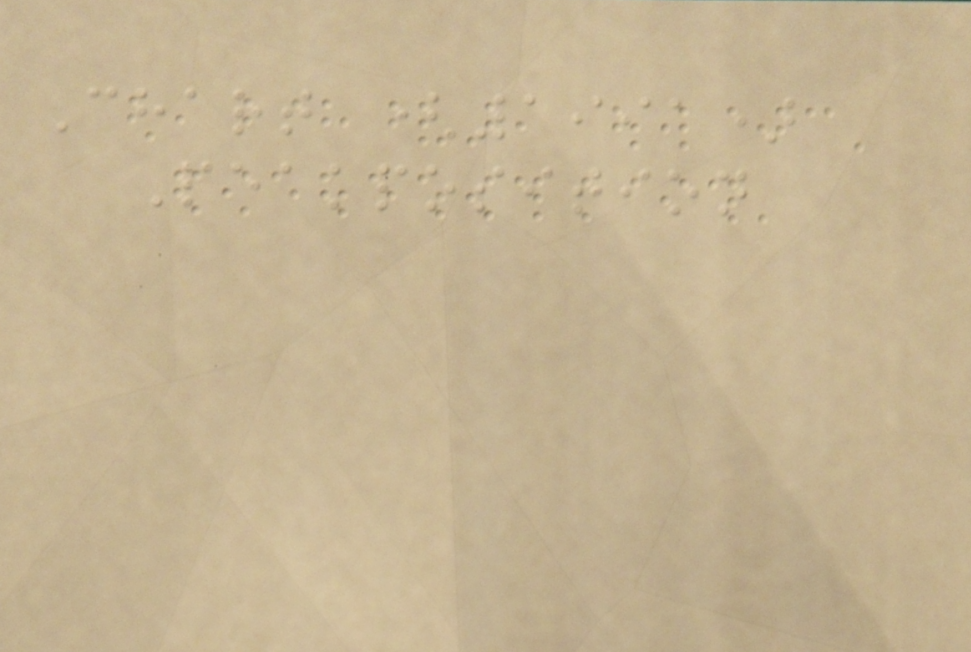Chart (1991)
Peakposition
